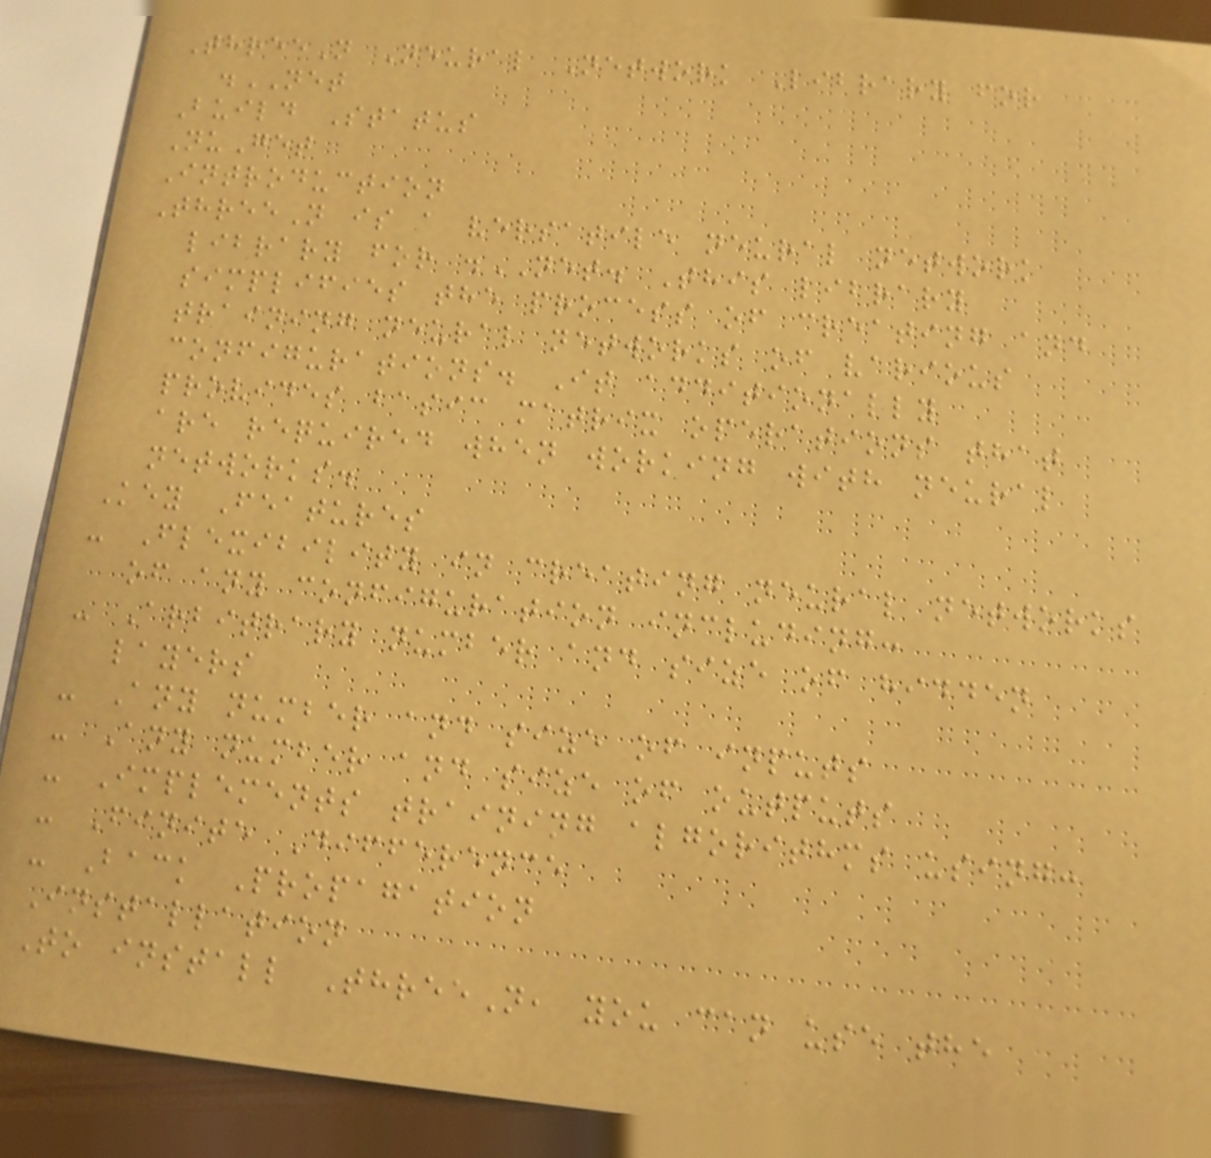ThreeN Neural Network Library for
.NET
Build Status
NuGet
Introduction
ThreeN is a versatile neural network
library for .NET. This library
simplifies the process of creating and
training neural networks of various
configurations. It additionally
provides basic matrix operations that
are required when working with neural
networks.
Key Features
- Flexibility in creating neural networks
of any configuration including:
- Arbitrary number and size of hidden
layers
- Any number and size of inputs
- Any number and size of outputs
- Implements training algorithms using:
- Finite Difference
- Back Propagation
Installation
To install ThreeN, you can use the
